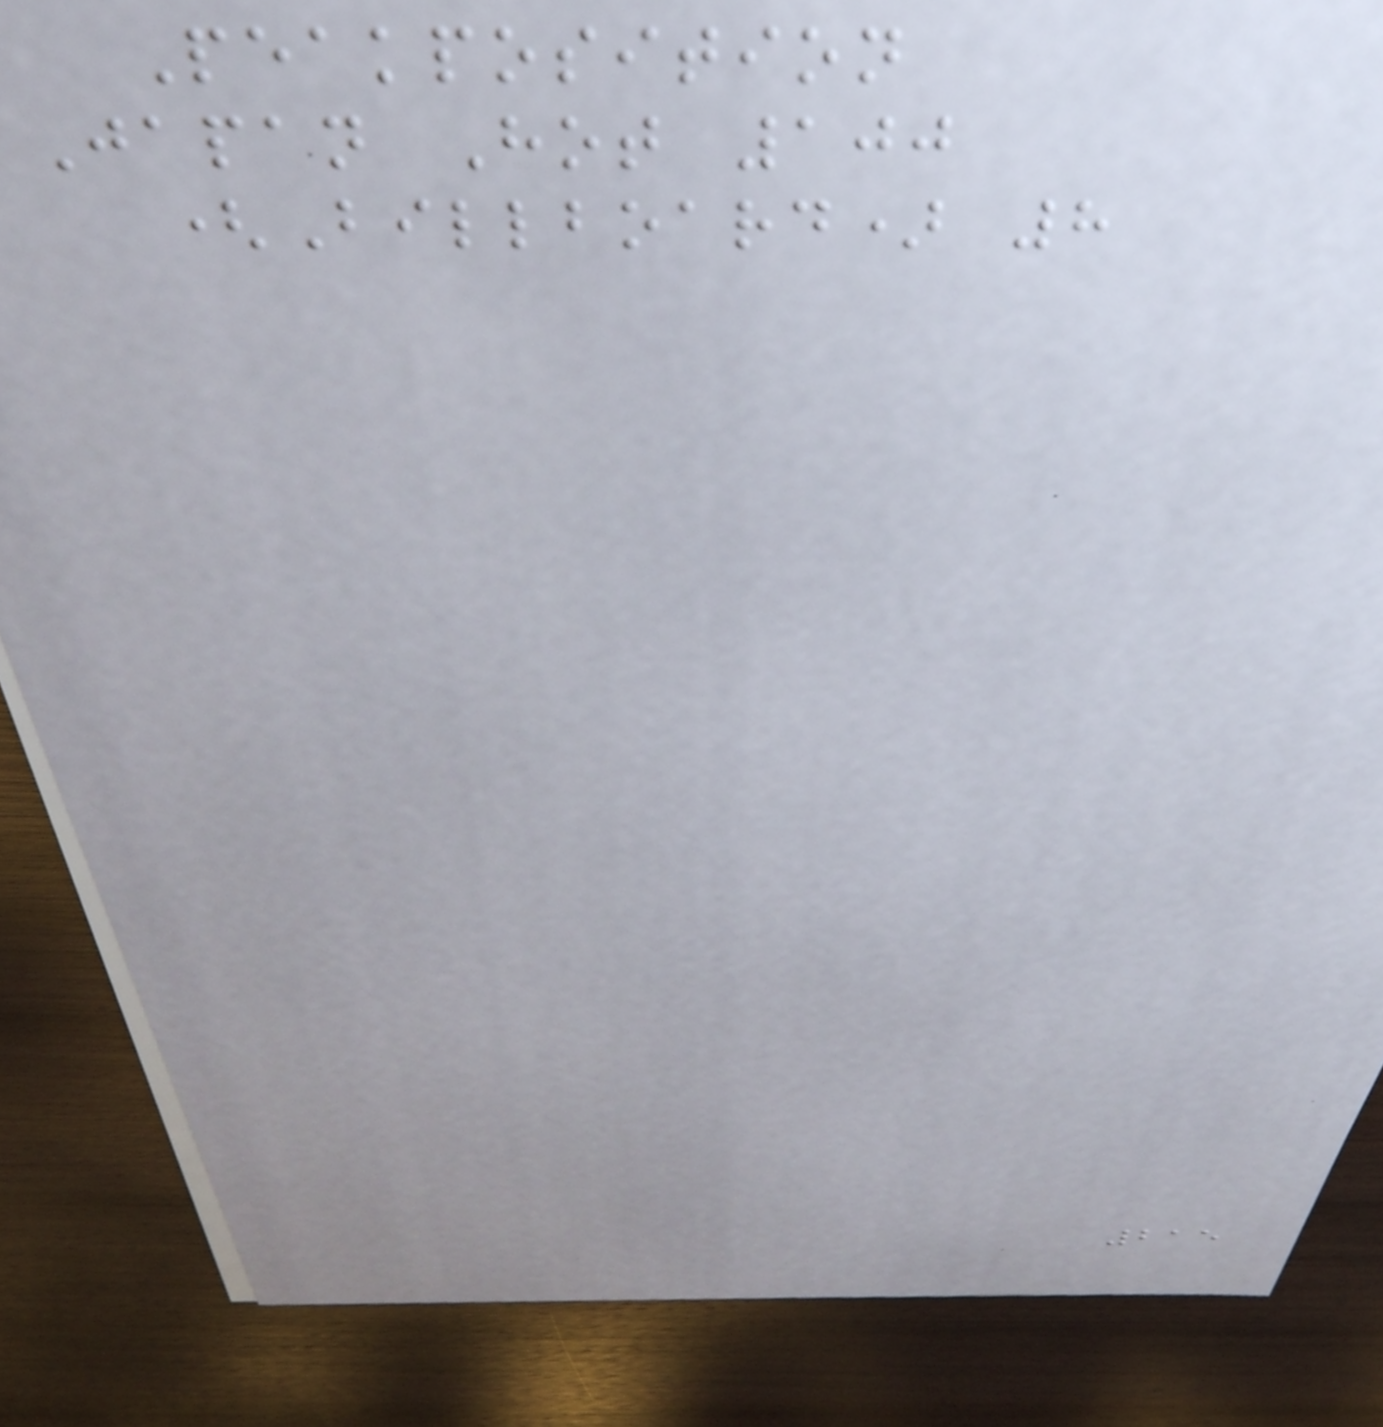Peakposition
Japan Hot 100
(Billboard) 8
215
